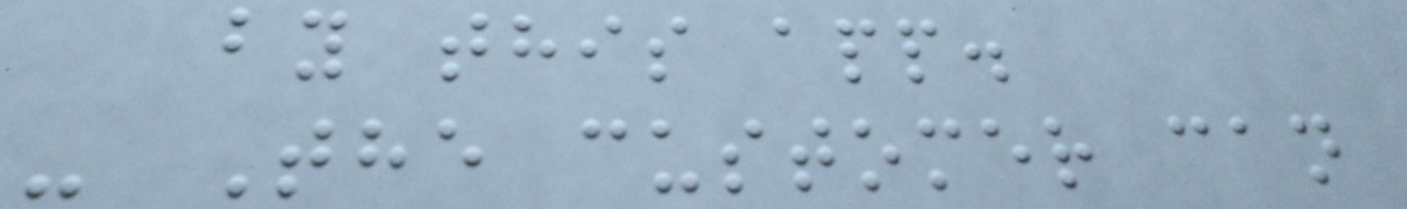by this app.
- The customer can
